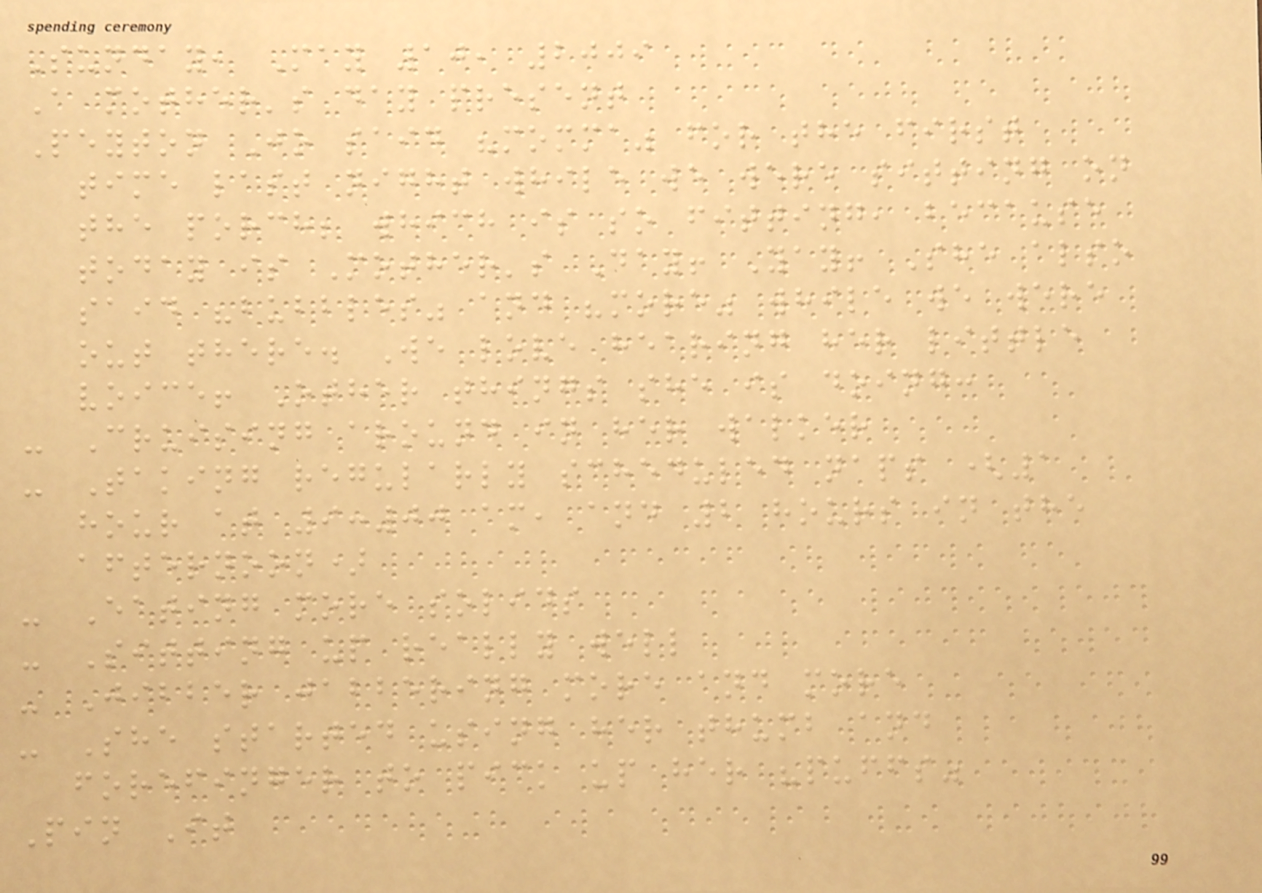Sunday, May 10, 2009
A mother's day present
Peyton Jo said "momma" for the first
time last night while we were sitting on
the porch; which is so fitting, because
today is Mother's Day! Yay! She also
said "bubbles" and "more" while we were
out there. We love hearing her little
voice! Other things she is doing:
- Cruising around in her walker
- Taking regularly scheduled naps (1
hour at 9:00 am, and 2 hours in the
afternoon)
- Eating more solids
- Sitting up really well
- Jibber jabbering more and more
- She started using her thumb and
forefinger to pick up her "puffs"
Pin It
